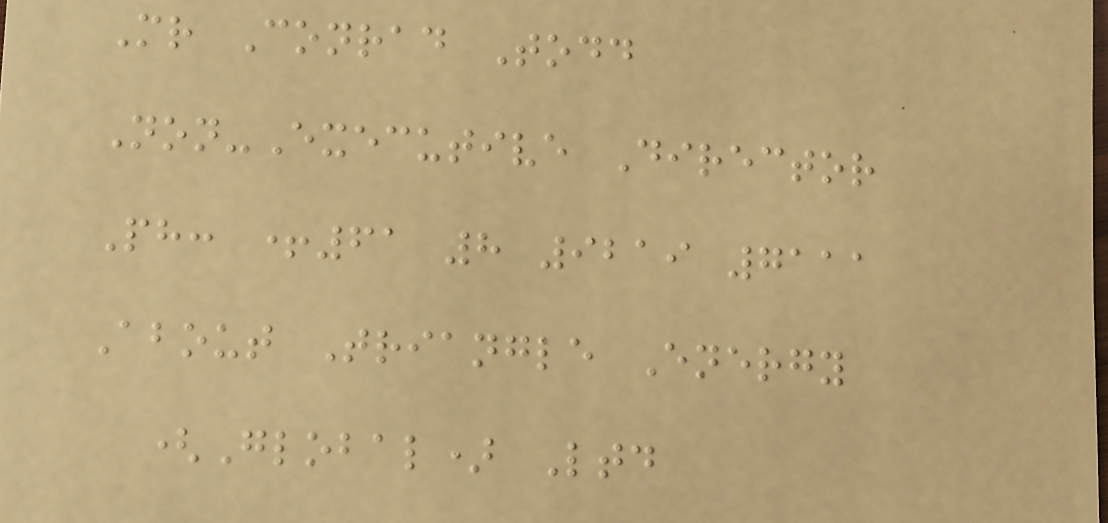Mr Conrad Todd
Non-Executive Director
Ph: +61 8 9219 7111
About Triangle Energy
(Global) Ltd
